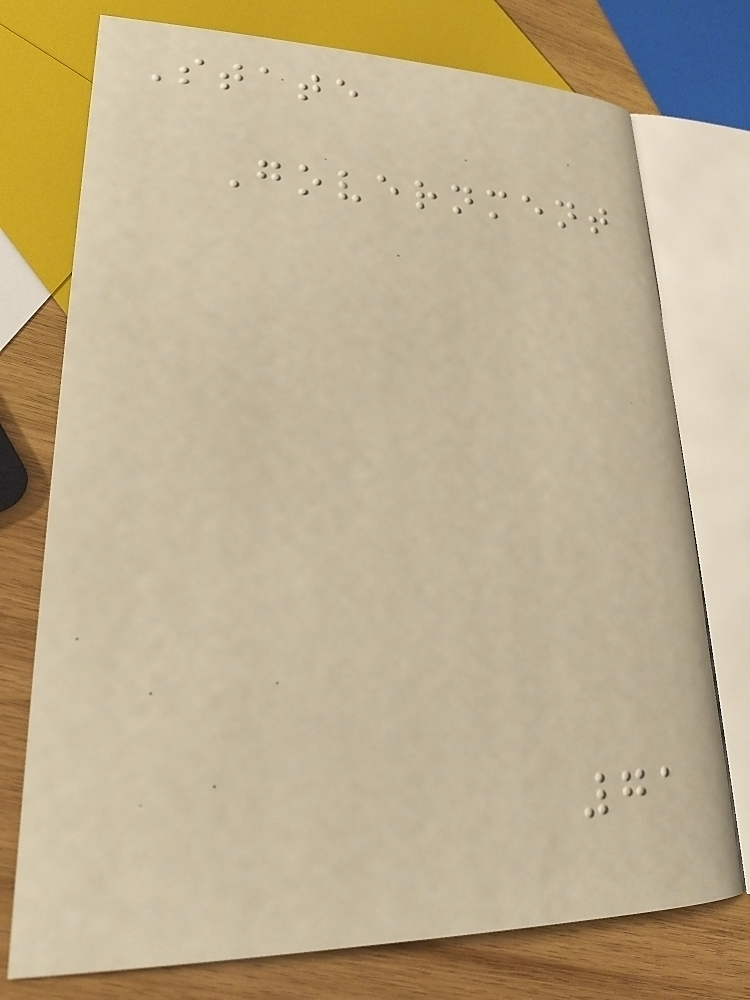State
Government
71
